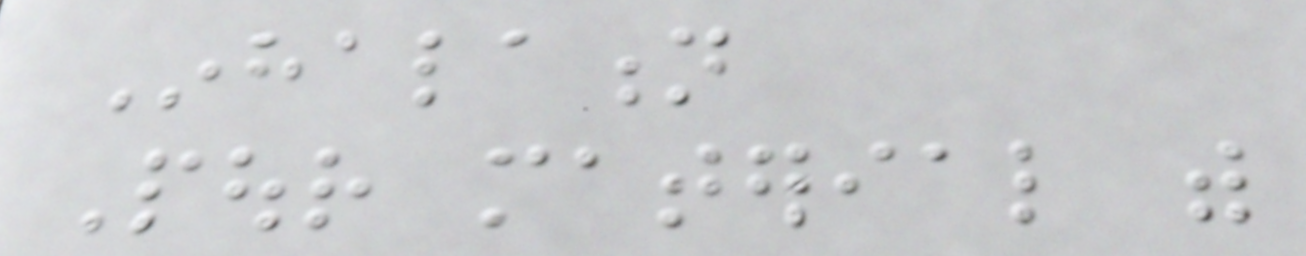Inhalation
Pour material with
